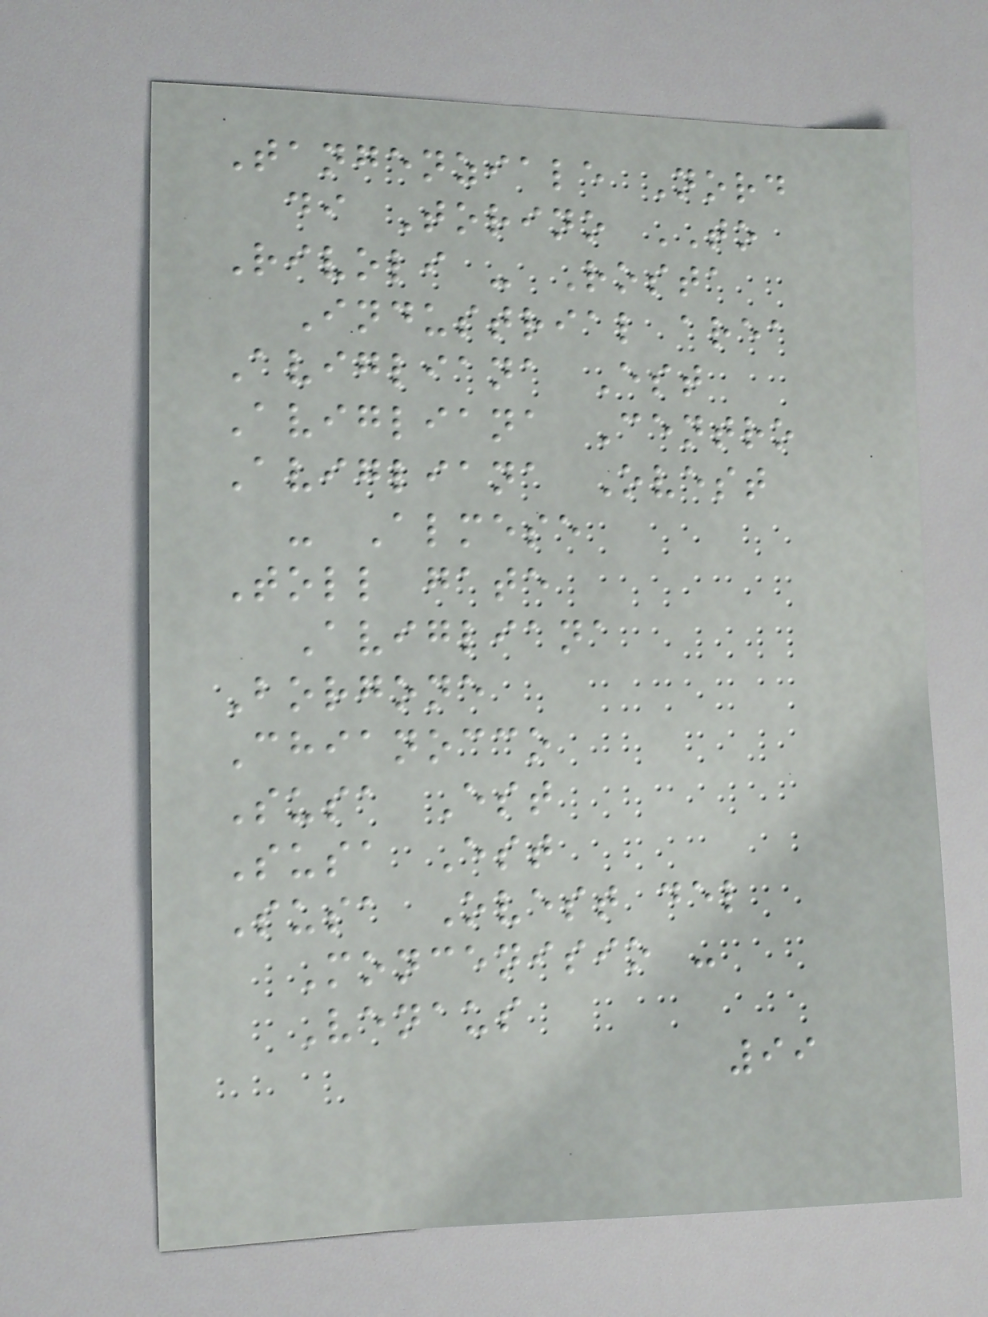Tangenziale Nord
di Torino TO
Rivoli - Rosta
Industrial area
Avigliana Est
Avigliana Centro
Avigliana Ovest
- Almese
Toll gate
Avigliana
Borgone
Chianocco
Susa Est
Susa Est
Susa Ovest del
Moncenisio -
Venaus
99
